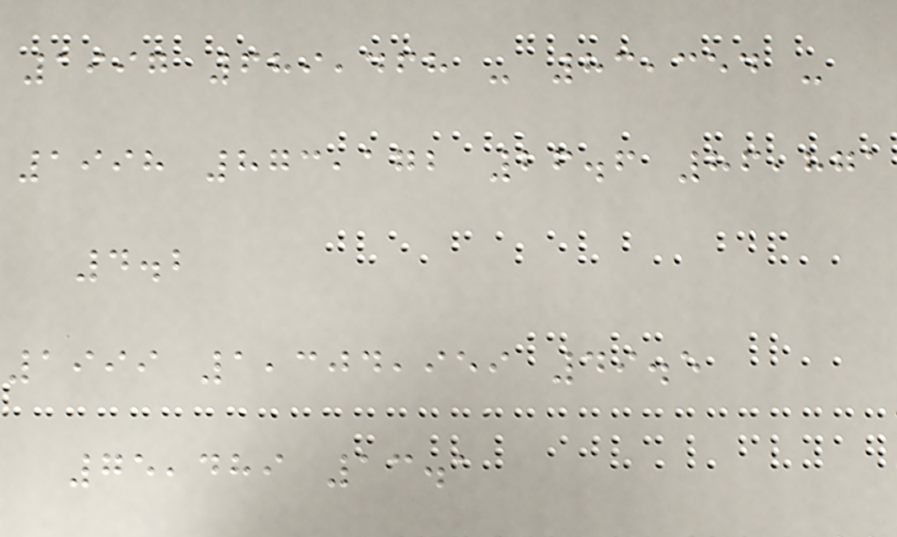1997 689,468 - 83,354 -
1998 873,172 26.6 86,871
4.2
1999 1,304,959 49.5
75,489 13.1
